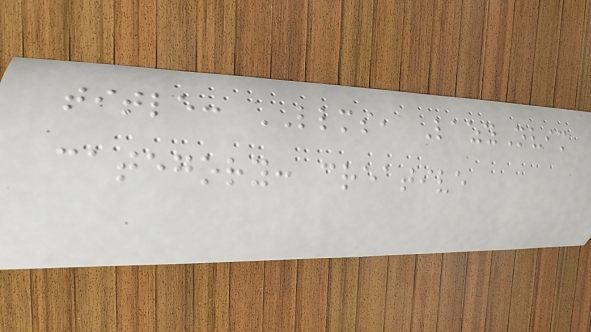title: LLMS, LazyNvim
category: creative
